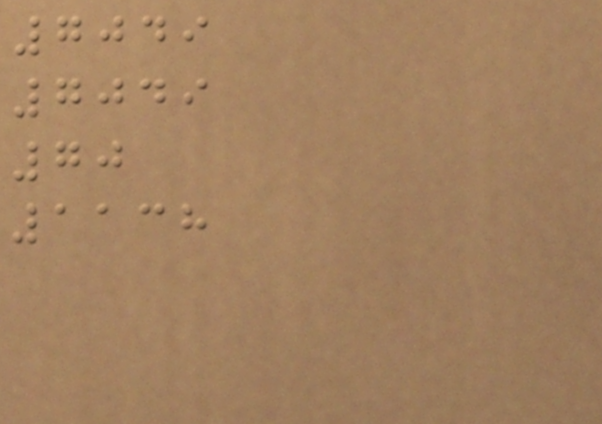7049
7049
70
1138
